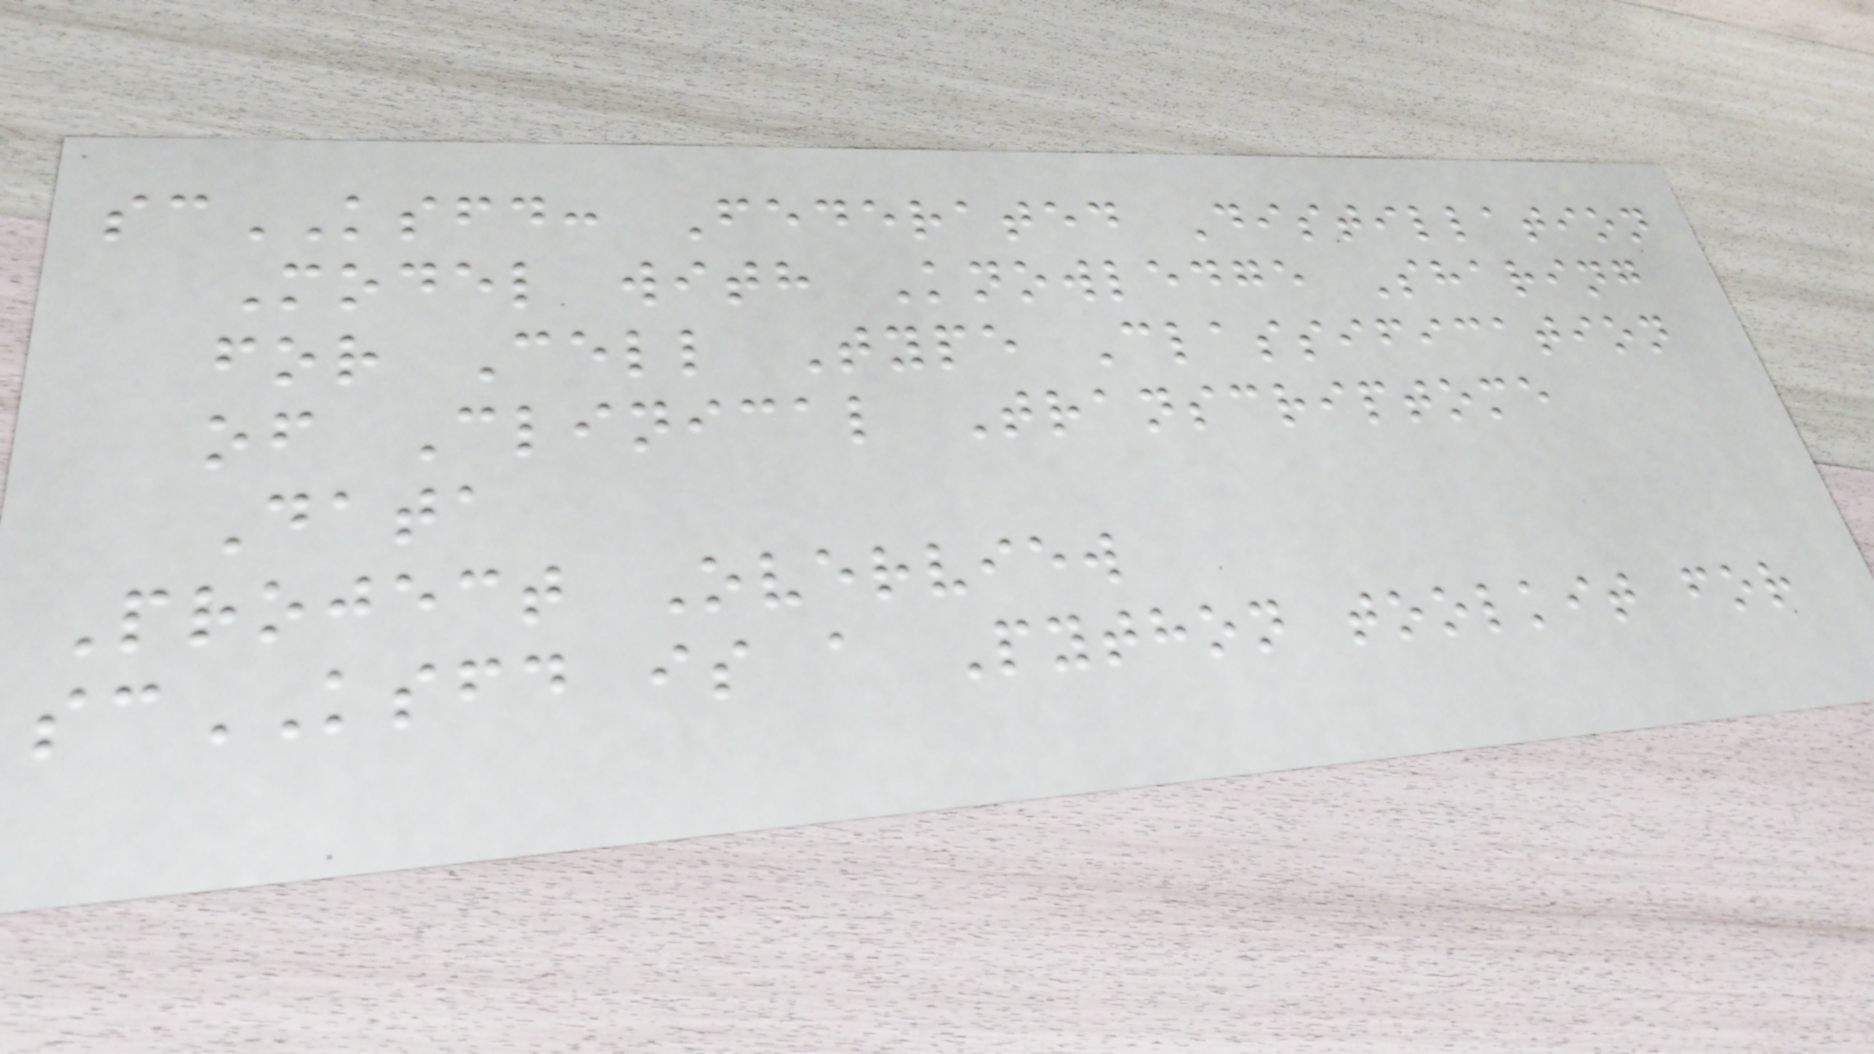scKSFD: Federated Distillation
Model with Knowledge Sharing
for Cell Type Classification
of Clinical Transcriptome
Data
Project Overview
scKSFD is a Python toolkit for
